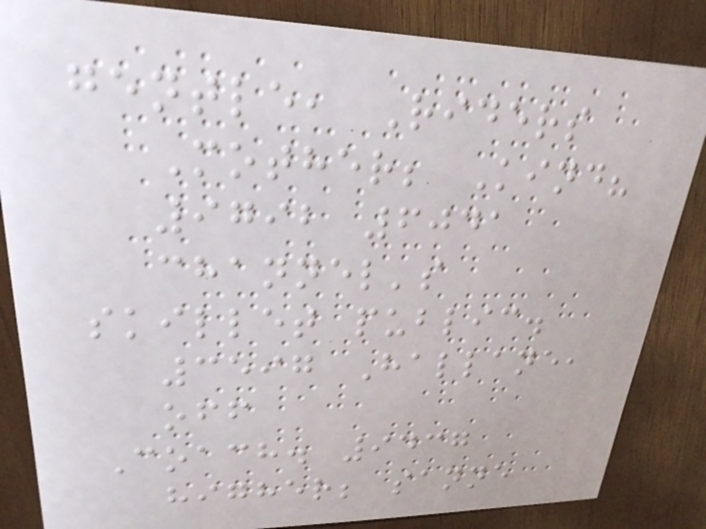gentle, Riders
Mother; Kind?
9792 6041
channel's
skillet public.
3597 Hallane,
off
Coach. 9437
higher; sanne
